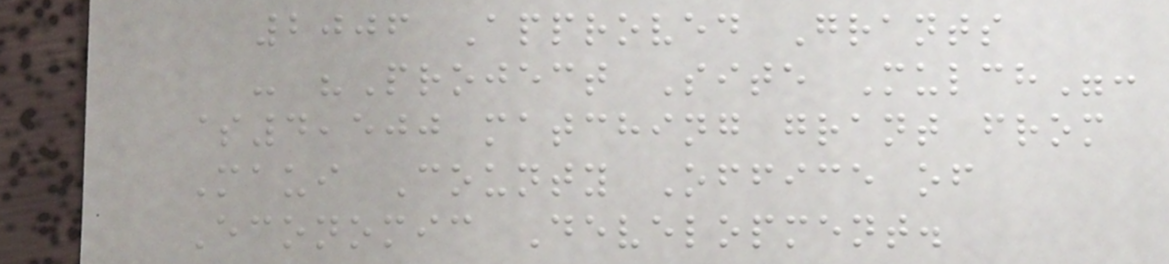2006 Approved Grants
- "Project Site Mulch":
$4,500 matching grant from
Maui County Office of
Economic Development.
